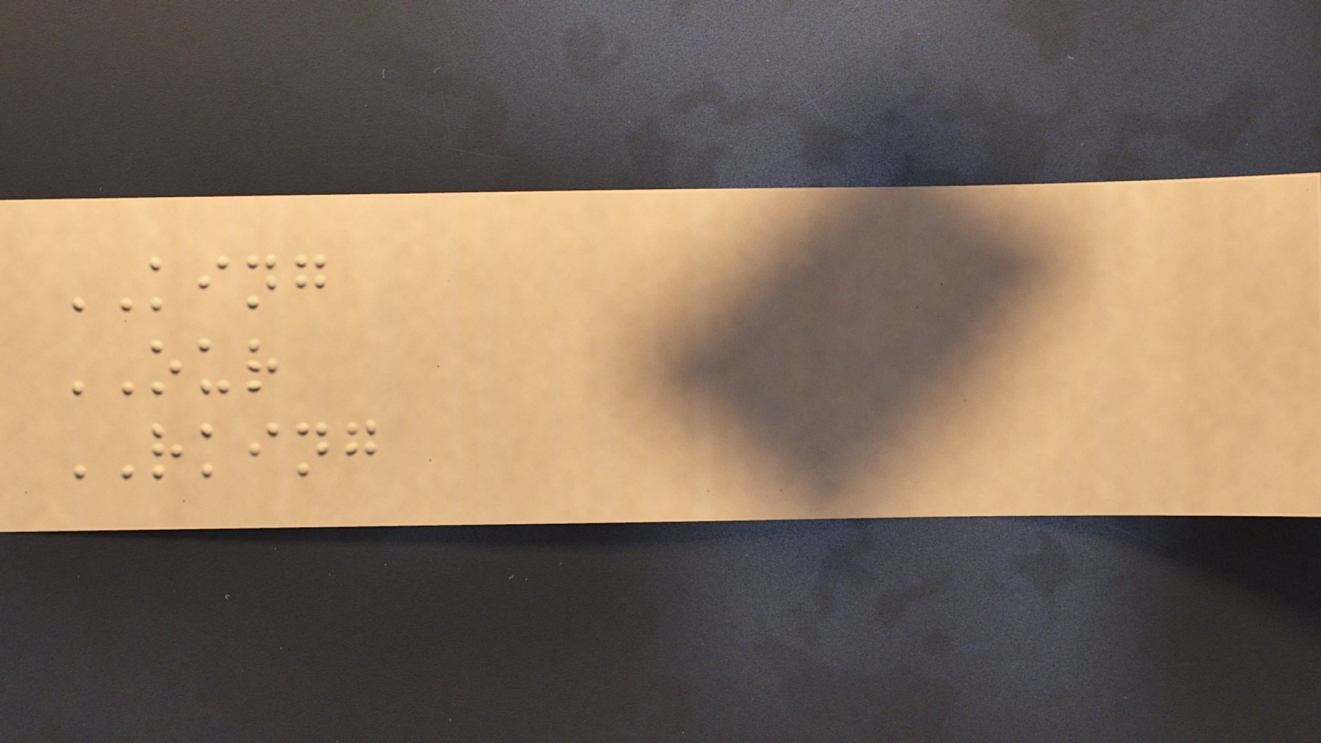KING
OUR
RKING
